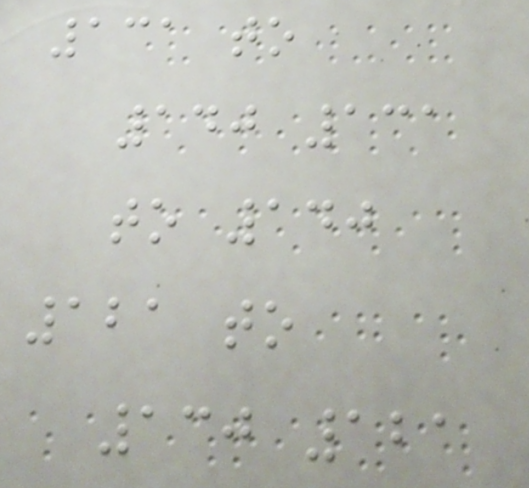131 to
140 131
to 140
121 to
130 121
